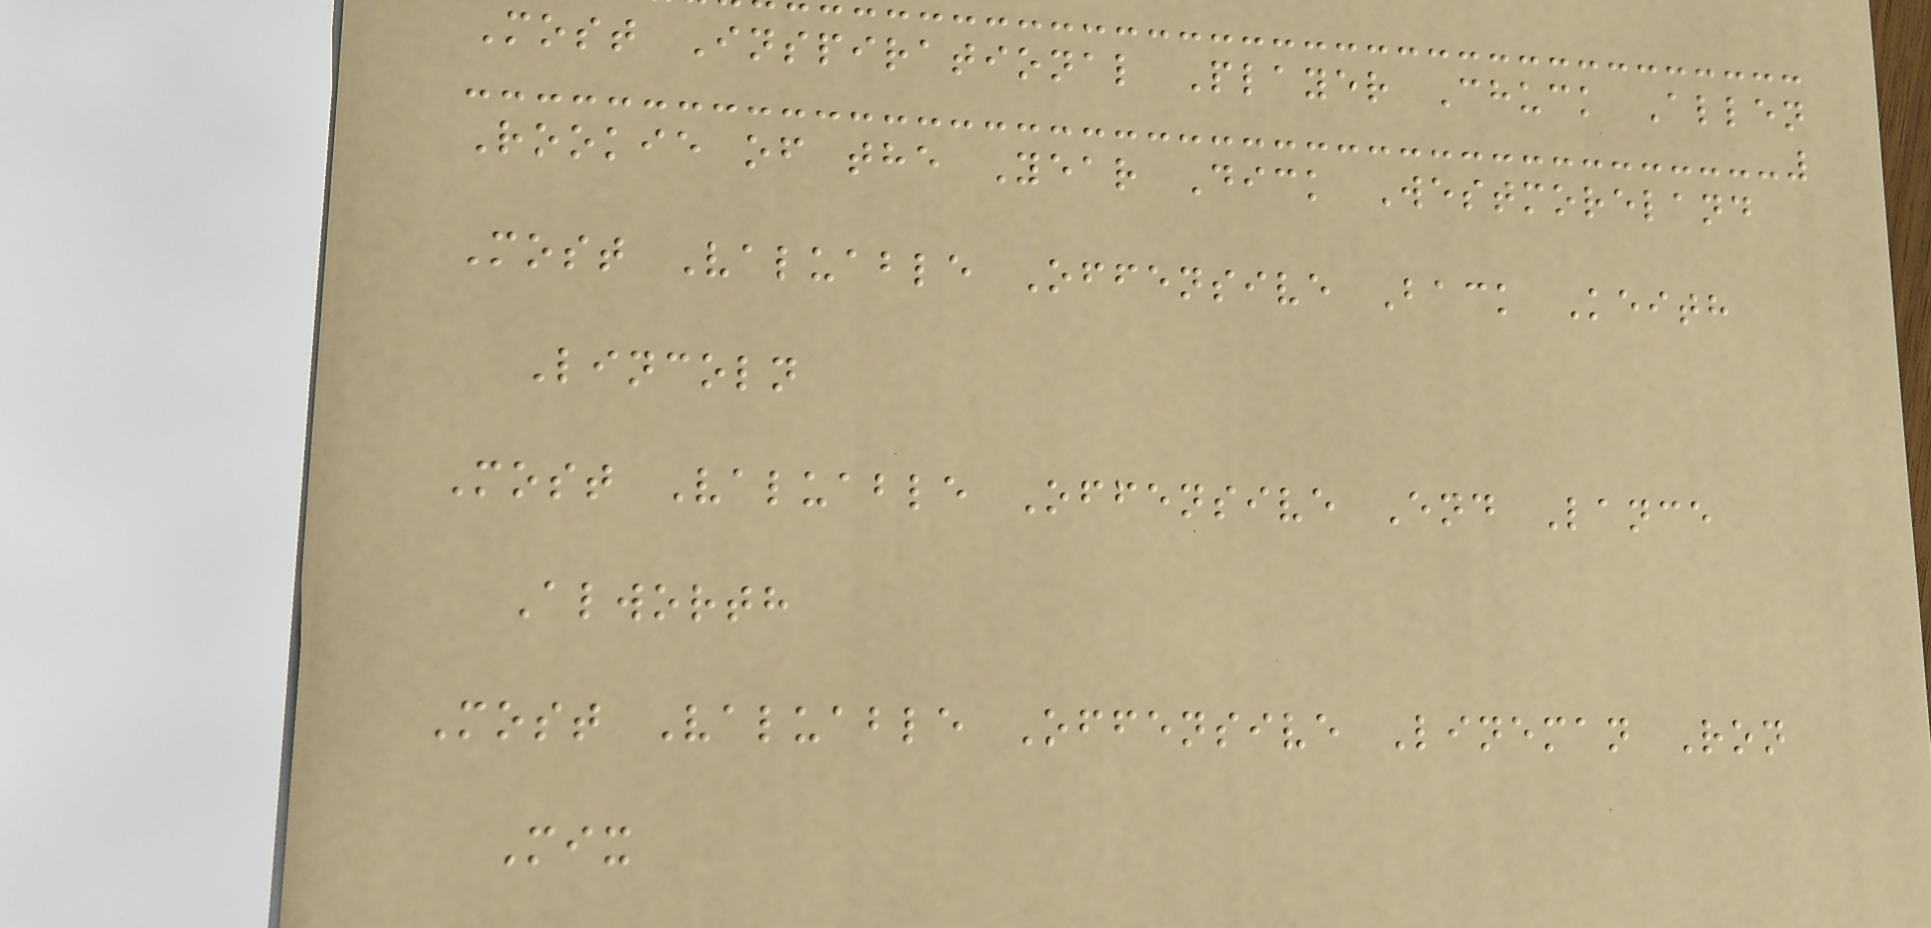Most Inspirational Player Chuck Allen
Rookie of the Year Dick Westmoreland
Most Valuable Offensive Back Keith
Lincoln
Most Valuable Offensive End Lance
Alworth
Most Valuable Offensive Lineman Ron
Mix
